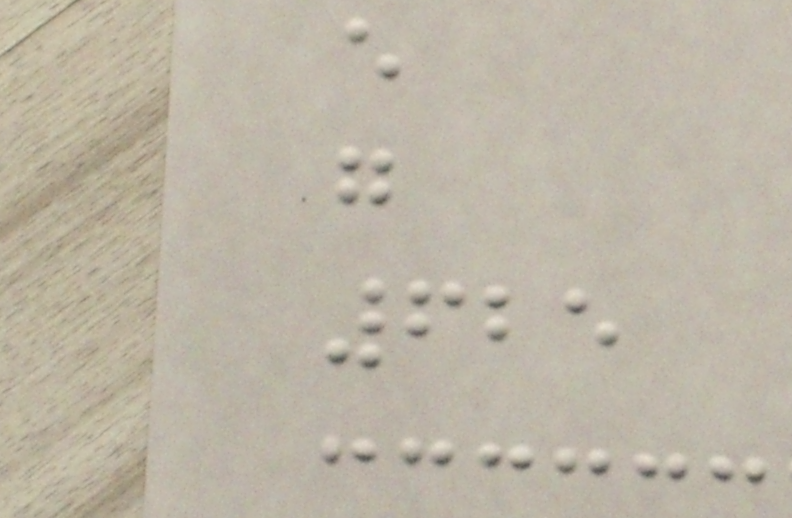e
g
625
